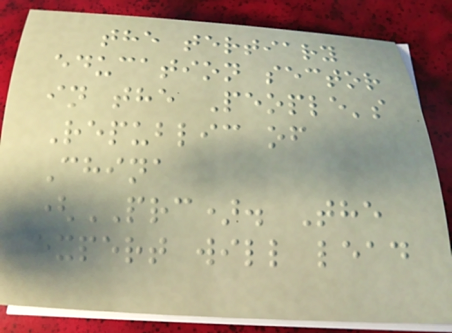the tertiary
education sector
in the People's
Republic of
China
(PRC). The
expert will lead
